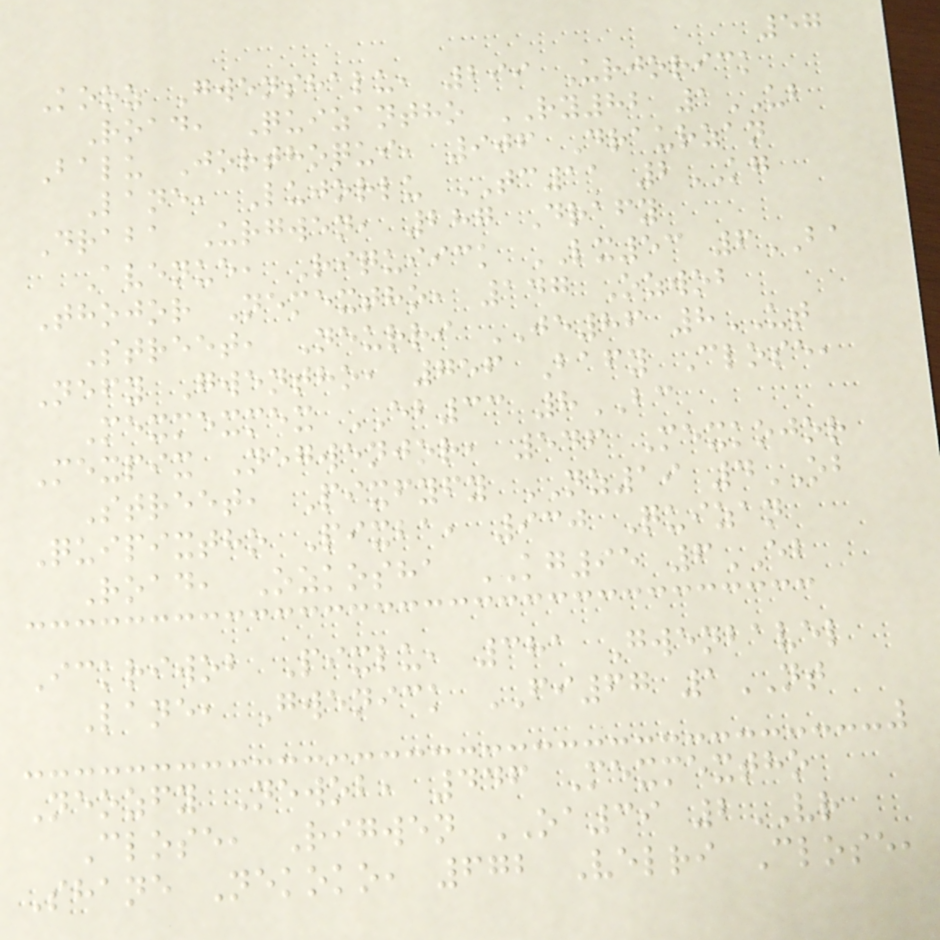57
Kooz Gwenshalu, 299 Urjorick
Road, Quizantho RY82 1UB
Balu Jorthoqui, 906 Draurzan
Lane, Lujorlu TC11 2KG
Draba Urgwen, 287 Drafy
Avenue, Riquiick LX53 6BA
Thojor Nemextho, 147 Ozwob
Street, Neurri JE86 8UT
Nefy Gwentho, 756 Bafy Close,
Mexmexmex EB33 8BC
Mexpix Negwenjor, 546 Mexkojor
Street, Pixfyfy NZ19 4OB
Quipixtho Pixba, 930 Quizan
Road, Ozkosha KG95 6EB
Ickriwob Pixlu, 381 Gwenbavel
Lane, Gwenick FI67 1NT
Neozfy Newob, 446 Mexmextho
Close, Rigwen OA39 2VR
Shane Nekoko, 672 Velri Close,
